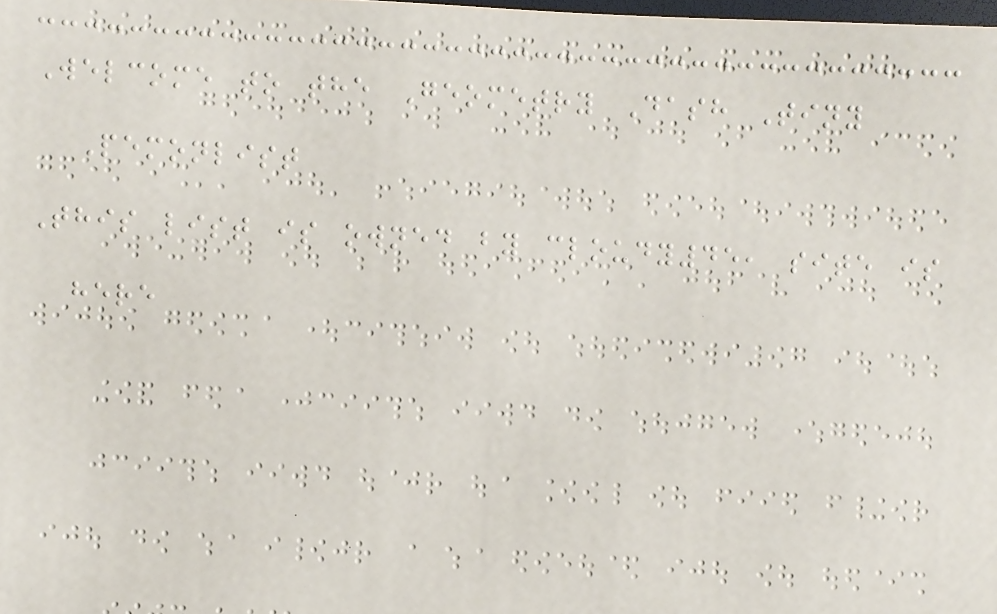Welcome to the Geometry Dash Tiny
Pemonlist
This list is owned by cloudy45, site is
here
